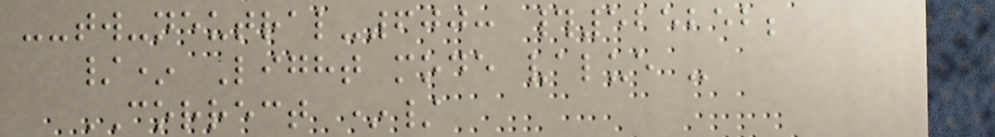--tw-neutral-600: #525252;
/* Light mode value -
CORRECT */
